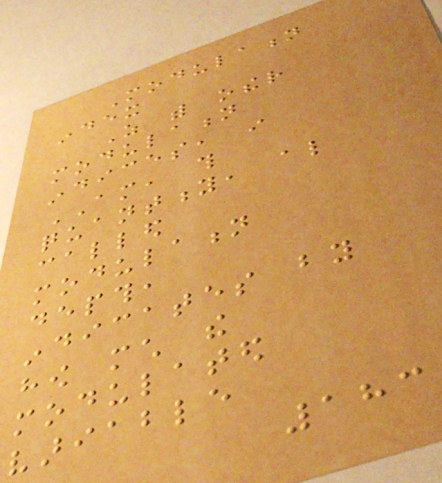Modulation
index
As with other
modulation
indices, in
AM, this
quantity, also
called
modulation
depth,
indicates by
how much the
modulated
variable
183
